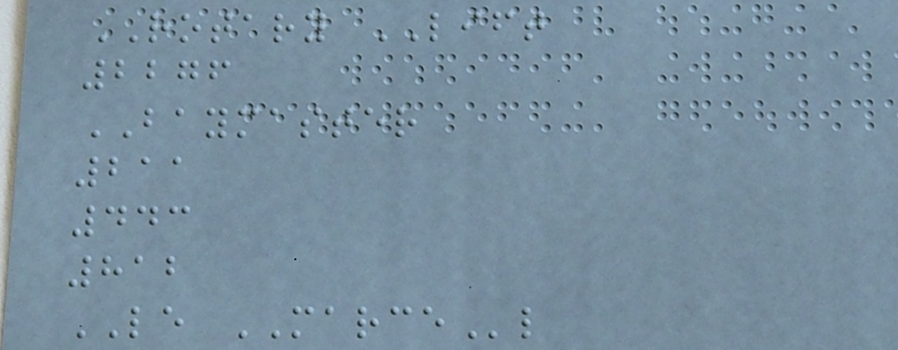ROTARY LIFT
2276
BAYMASTER
211
443
812
LE MARCEl
